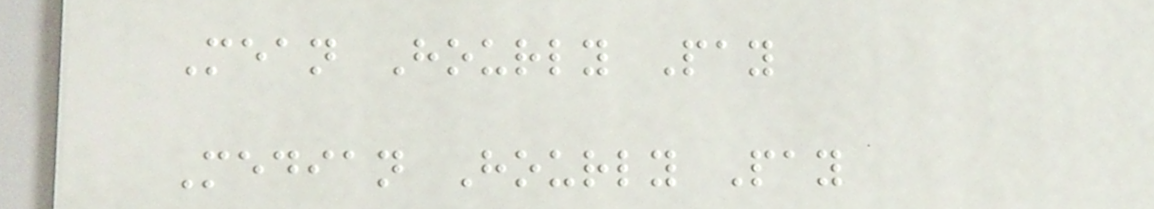Mean Hourly Pay
Median Hourly Pay
